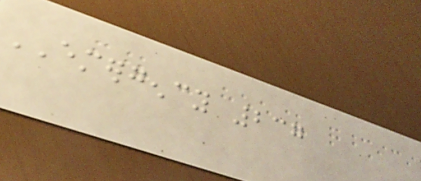EMERGENCY 237
